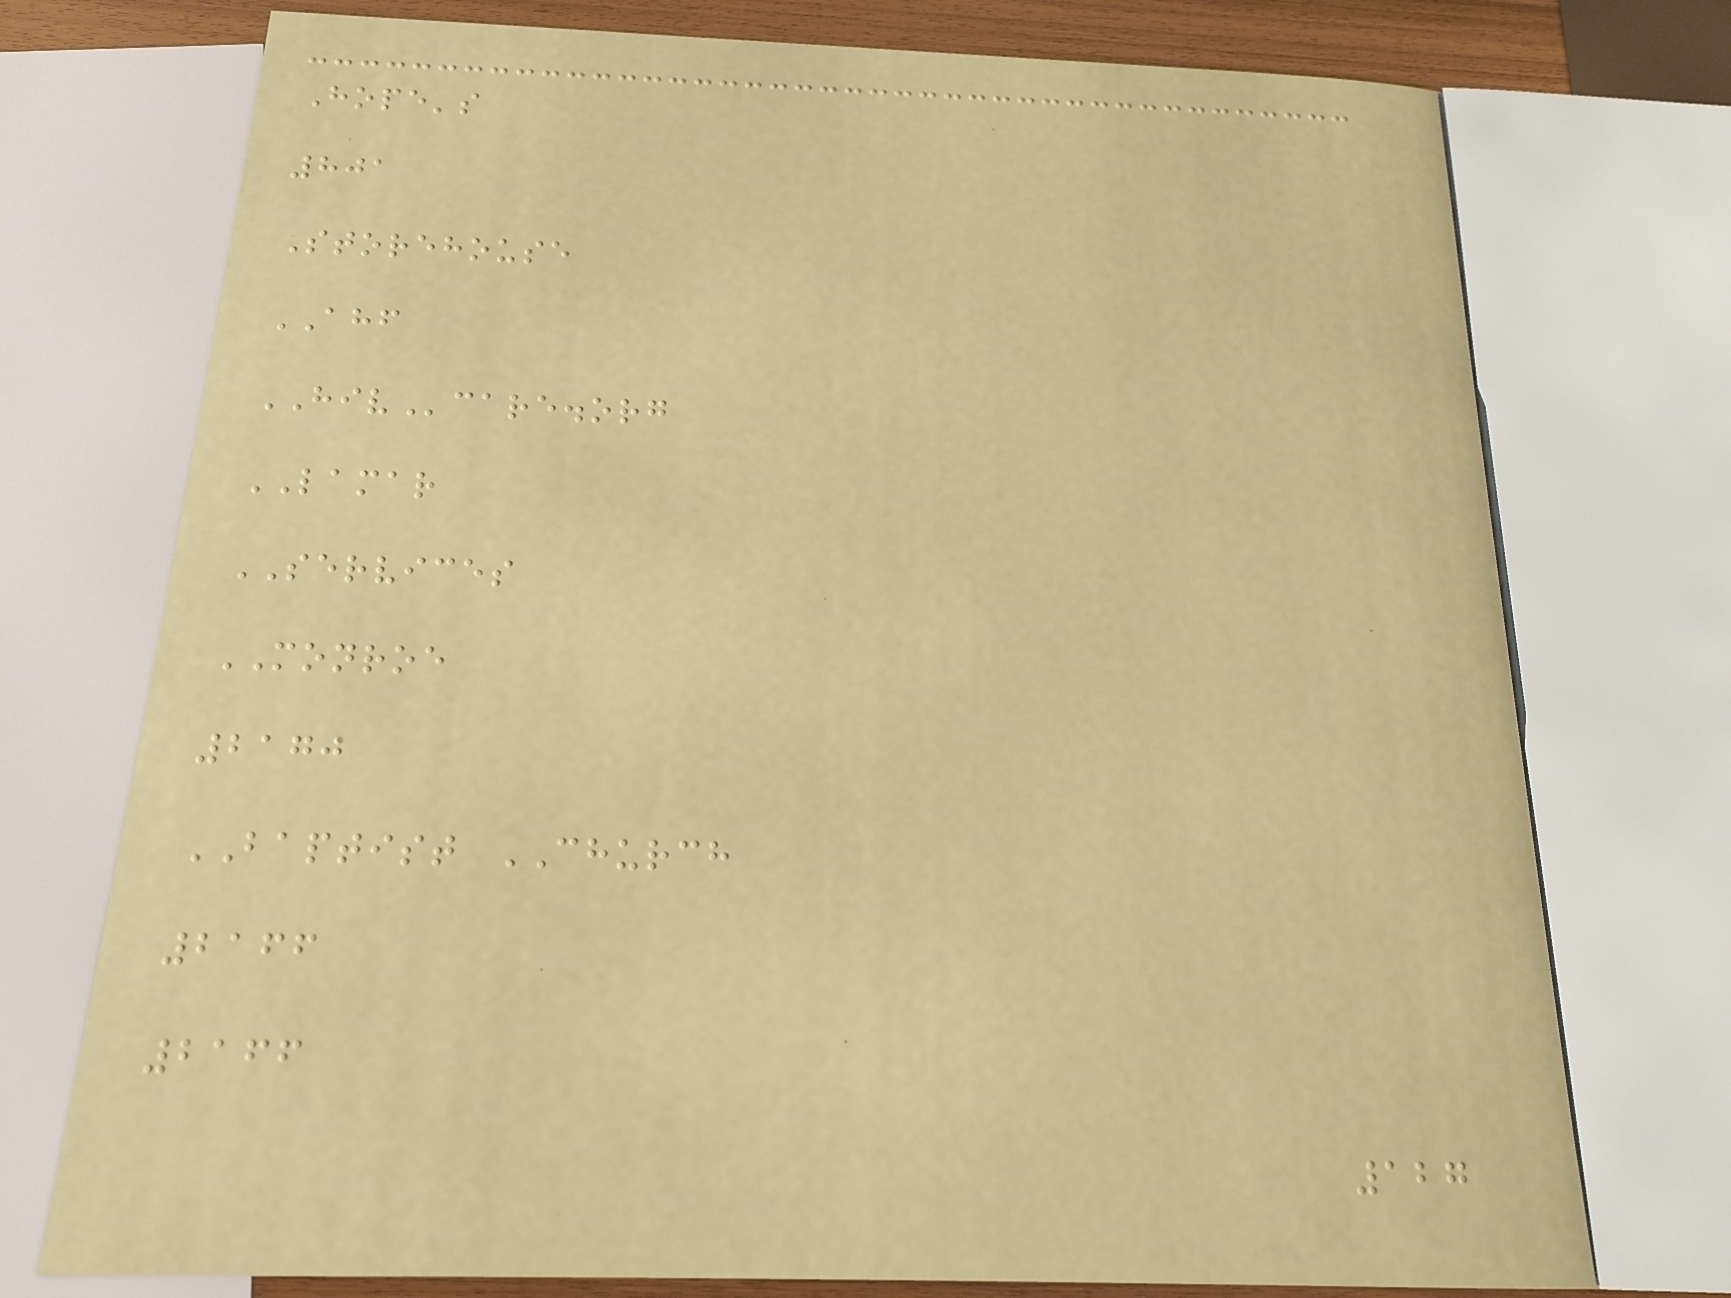Hope's
801
Storehouse
AHF
HIVcare.org
LAMAR
SERVICES
MONROE
2170
BAPTIST CHURCH
2166
2166
127
